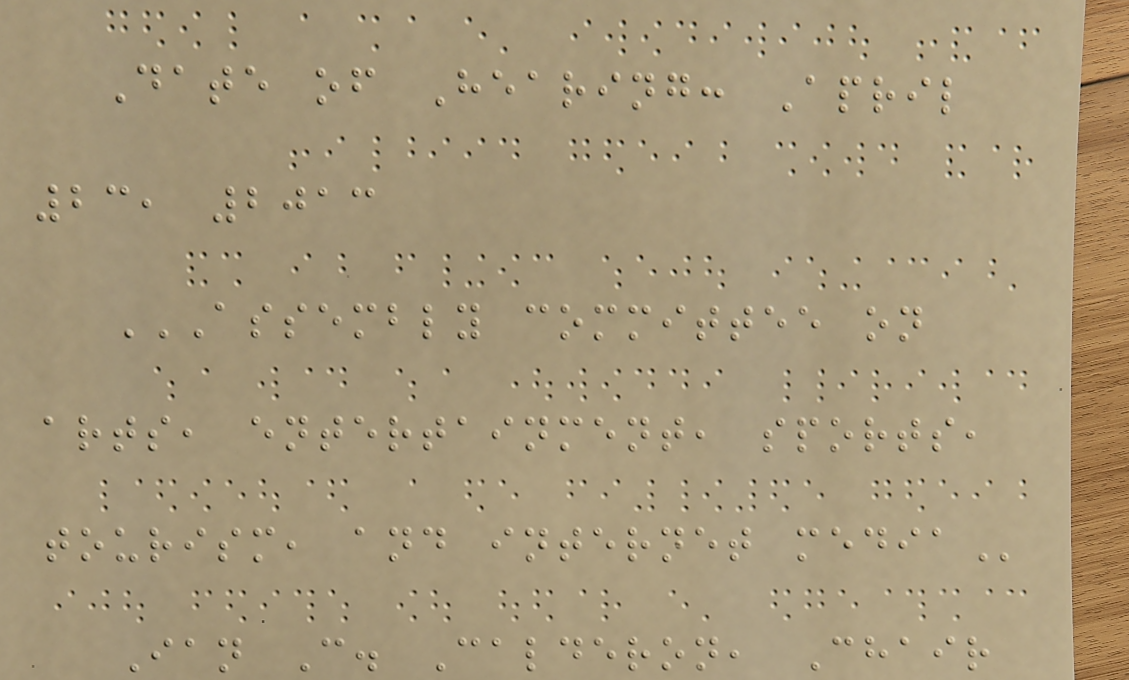Date of Hearing: April
23, 2013
ASSEMBLY COMMITTEE ON
ARTS, ENTERTAINMENT, SPORTS,
TOURISM, AND INTERNET MEDIA
Ian C. Calderon, Chair
